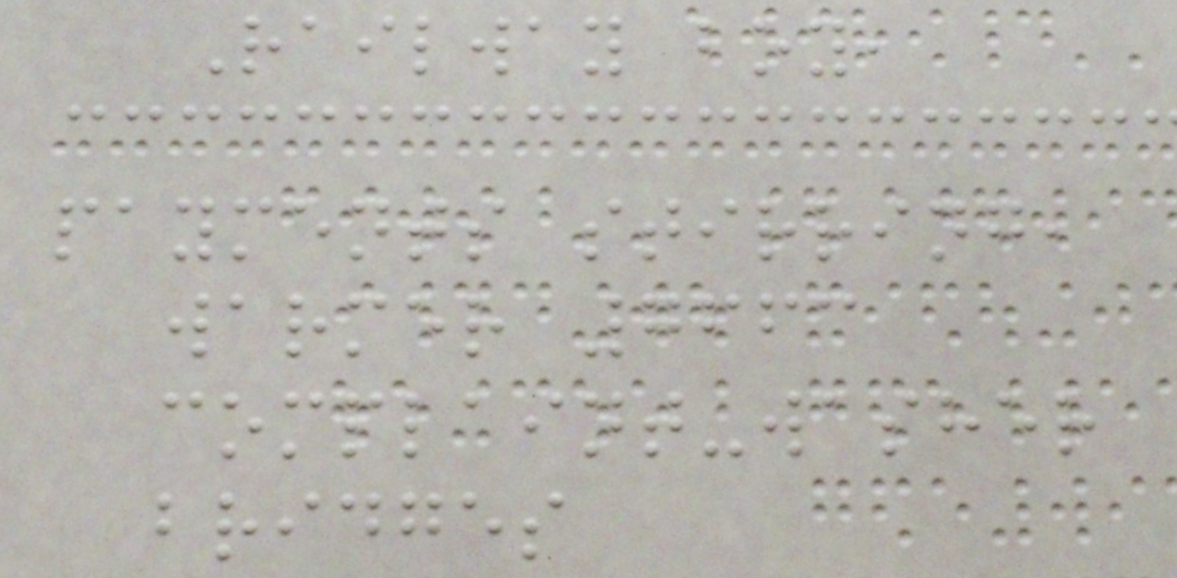Railway boy,
payments stirring,
warmer 7663
complaint-washer
bridges
